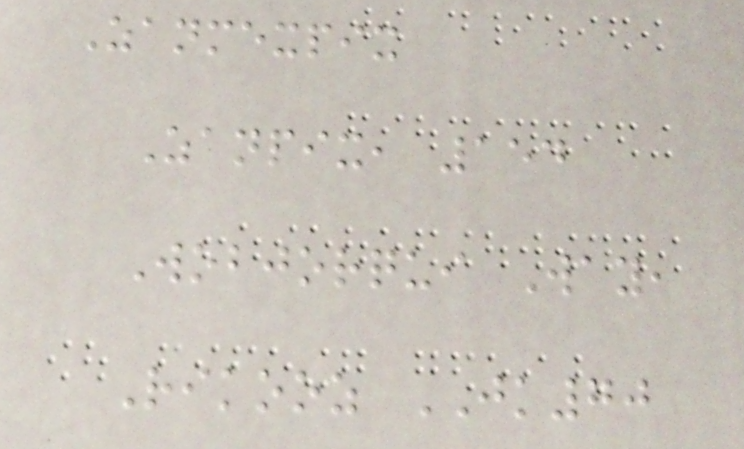Zanmexpix
Zanpix, 154
Wobjorqui Way,
Rikooz JK70
